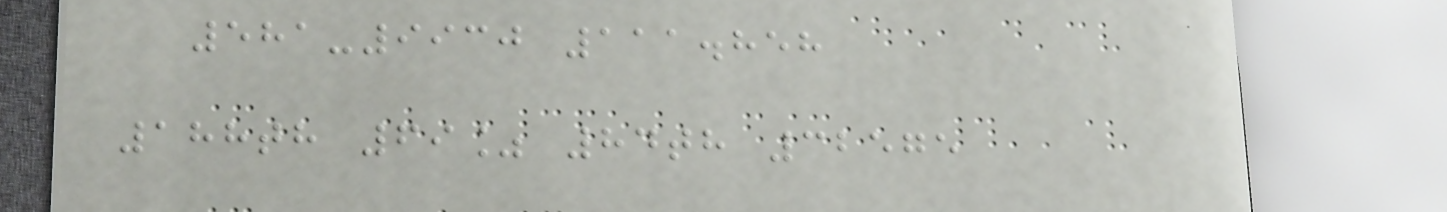581-9930 111.858
188th 69% 84th 32575
